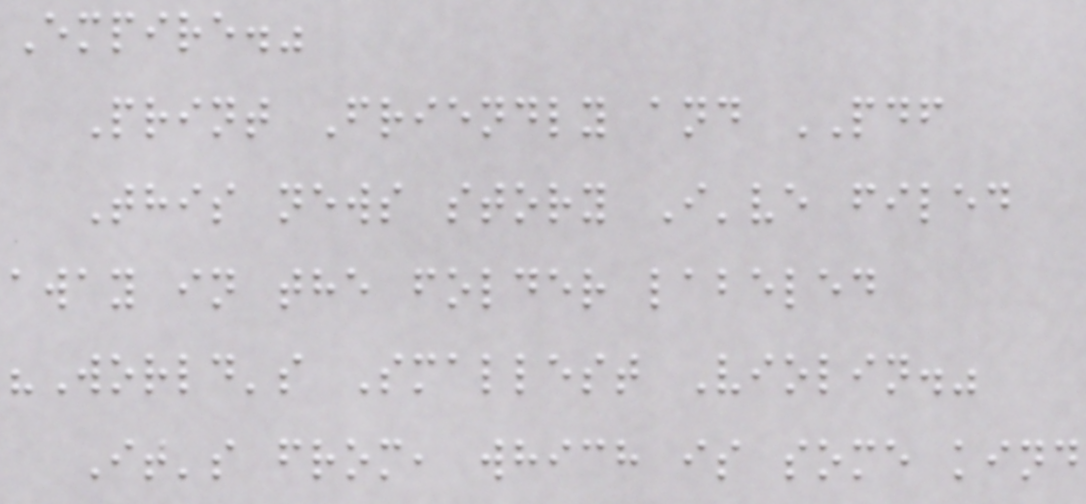Empire."
Print Friendly and PDF
This news story I've filed
away in the folder labeled
"World's Smallest Violin."
It's from, which is some kind
